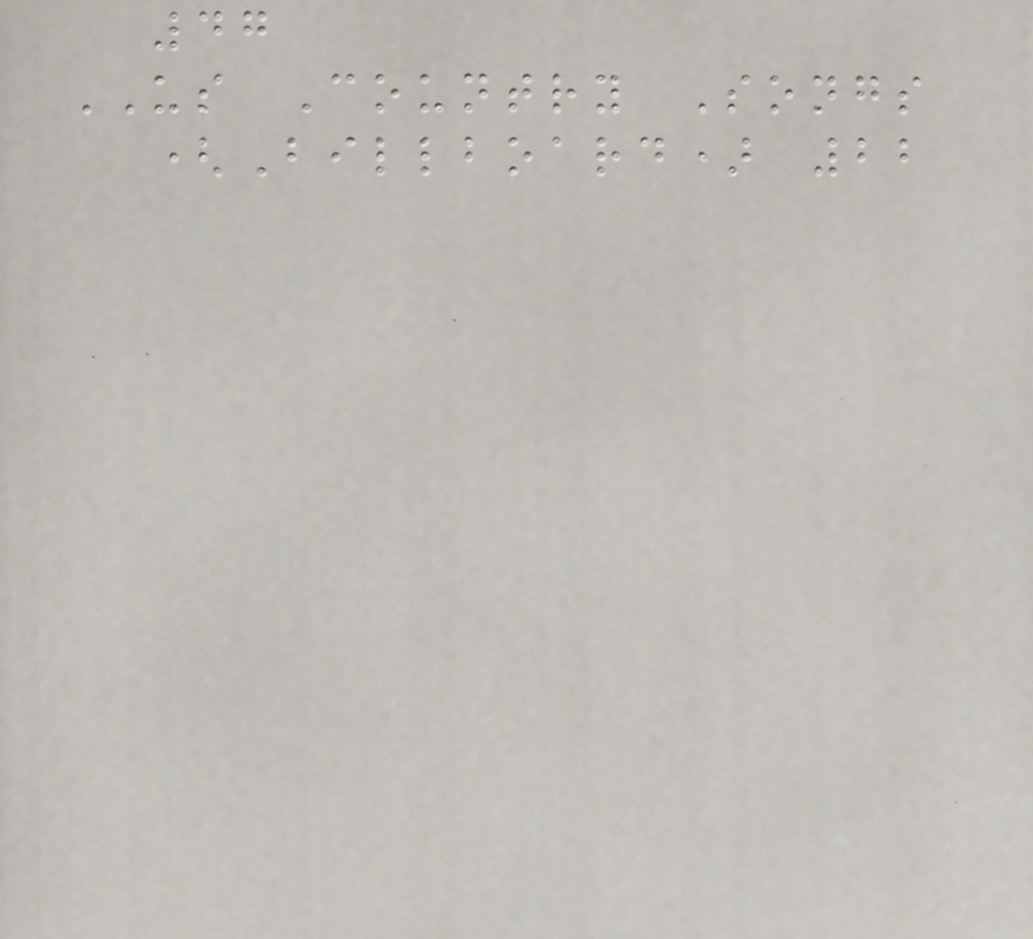47
US Country Songs
(Billboard) 22
